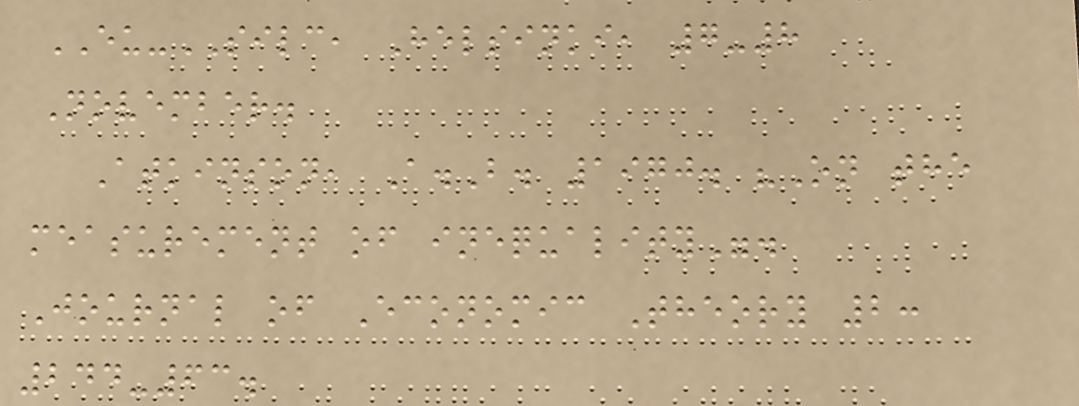EU-SILC, Helsinki, 7-8
November.
Atkinson, A.B. 1970. "On the
measurement of inequality".
Journal of Economic Theory 2:
244-63.
